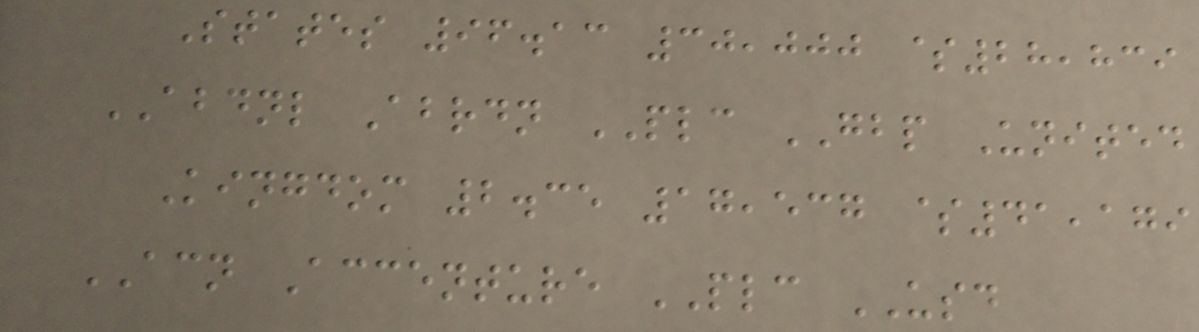States 96.13 30,000 $28,839
ABDNL Abrdn PLC GBP United
Kingdom 2.35 17,537 $41,179
ACN Accenture PLC USD
